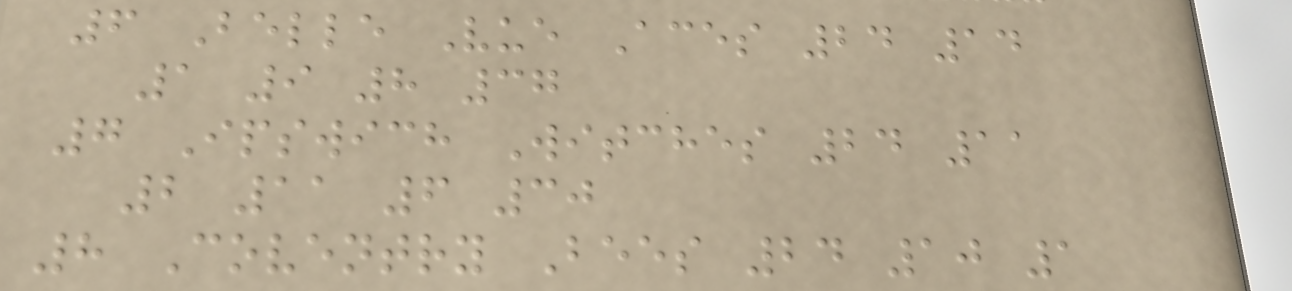6 Belle Vue Aces 24 14
1 9 8 37
7 Ipswich Witches 24 11
2 11 6 30
8 Coventry Bees 24 10 1
